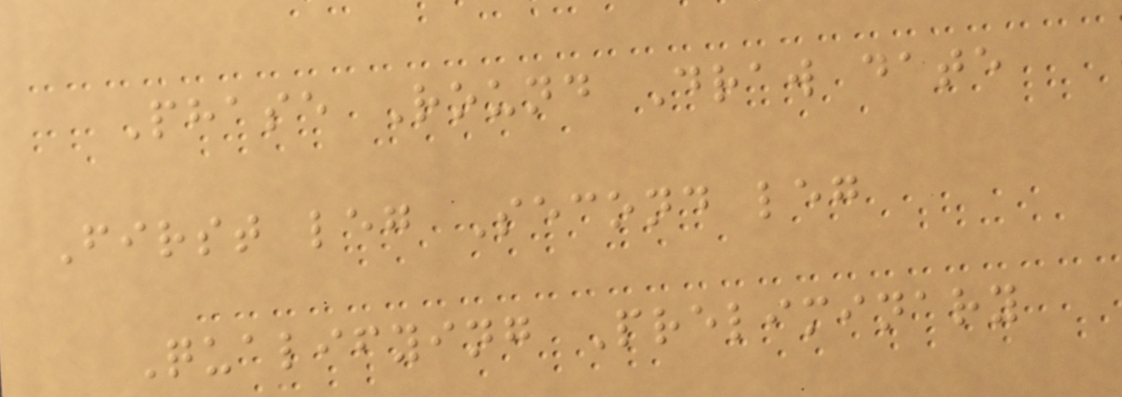Phase Round Draw date
First leg Second leg
Qualifying Preliminary
